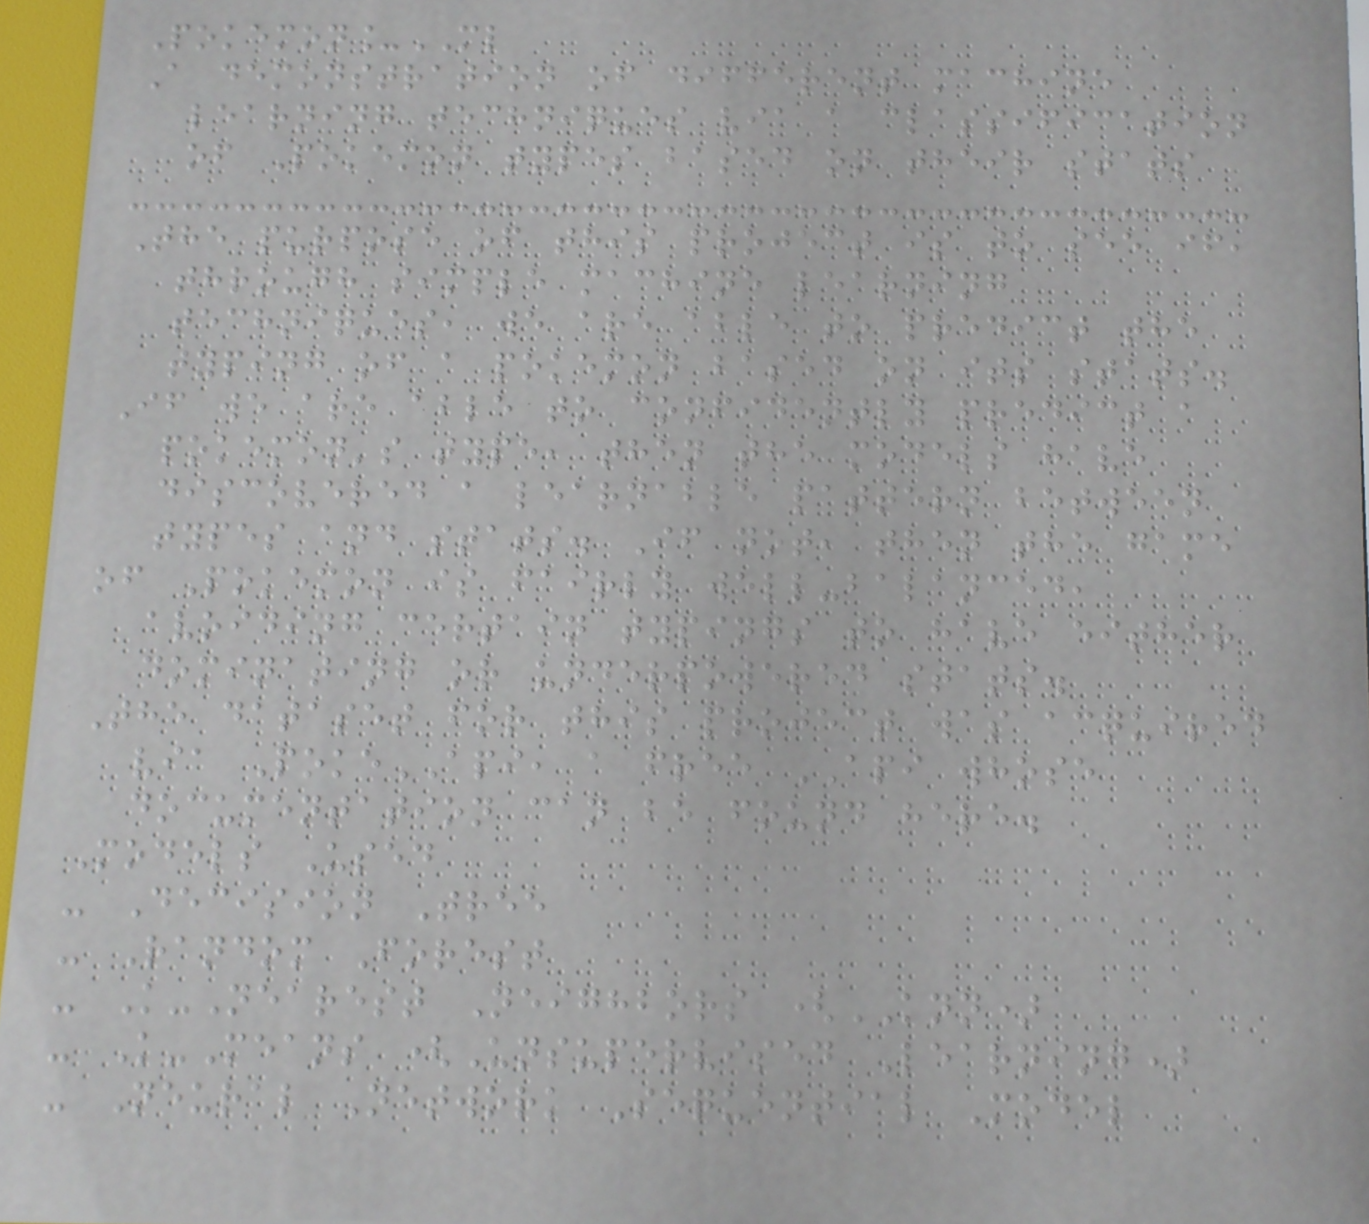Pokemon_ML
A demonstration of different machine
learning techniques via a classification
of Pokemon types based on their stats
The purpose of this project is to see if,
through simple machine learning
techniques, we are able to predict the
typing of a pokemon based on its stats.
If we are able to confidently predict a
pokemon's type, then the models have
discovered a learnable pattern between
types and stats. If not, then the game
of Pokemon is fairly well-balanced,
avoiding certain typings to have either
dominating or underpowered stats.
The dataset for this project was acquired
via PokeAPI, a free API whose
documentation can be found here.
Models Used
- Decision Tree
- Random Forest
- K-Nearest Neighbors (KNN)
- K-Means (Unsupervised Learning)
- Neural Network Sequential Model
